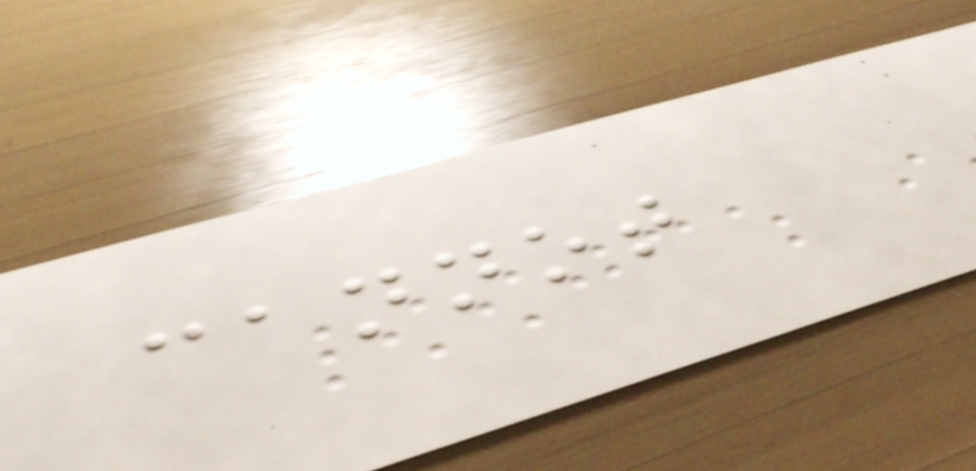cannot
